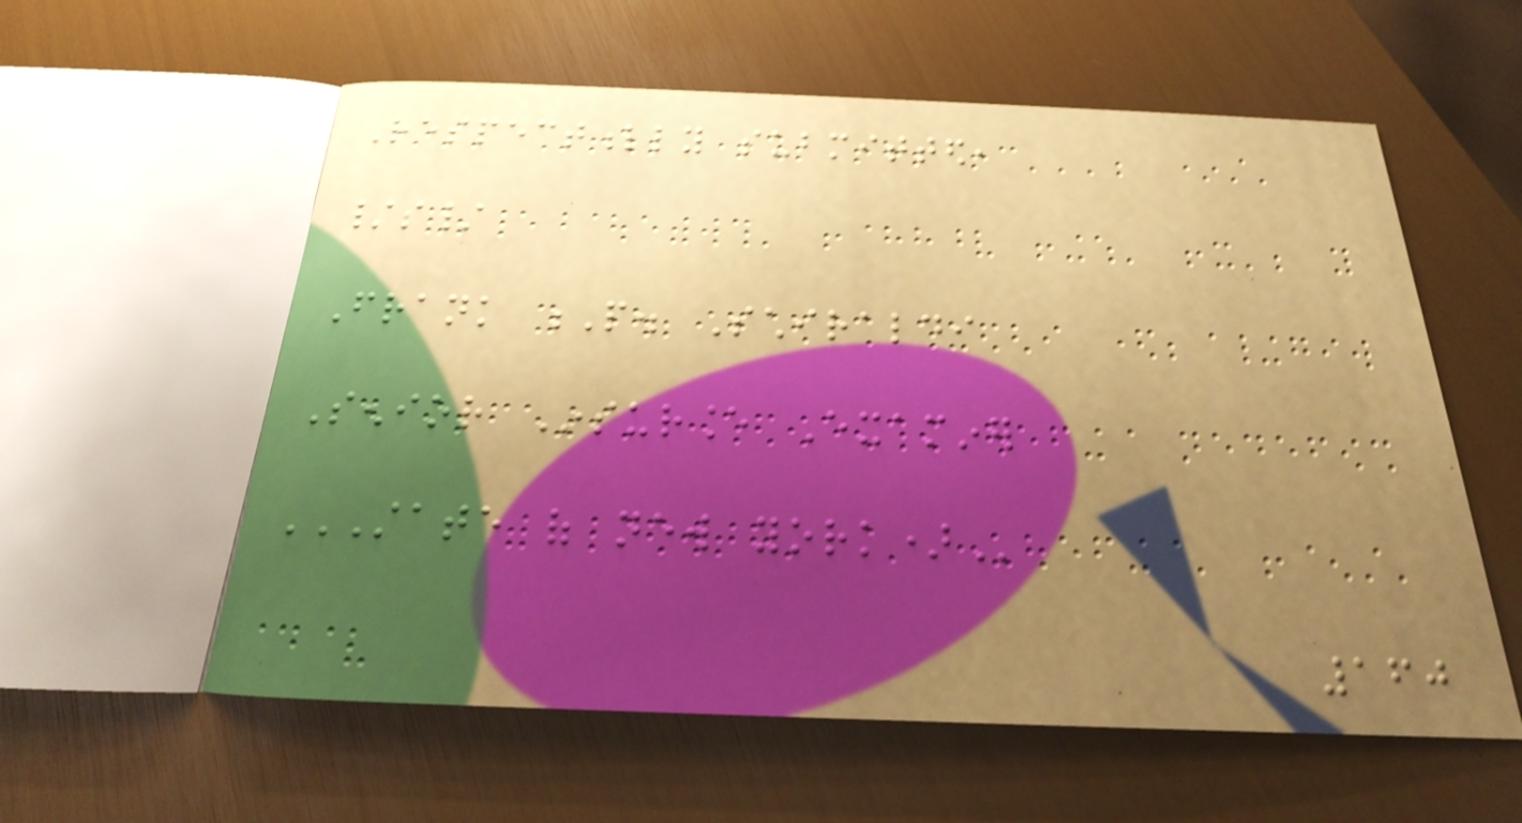Respectfully submitted,
/s/
Frank P. Schiraldi
Senior Insurance Examiner
STATE OF NEW YORK)
160
